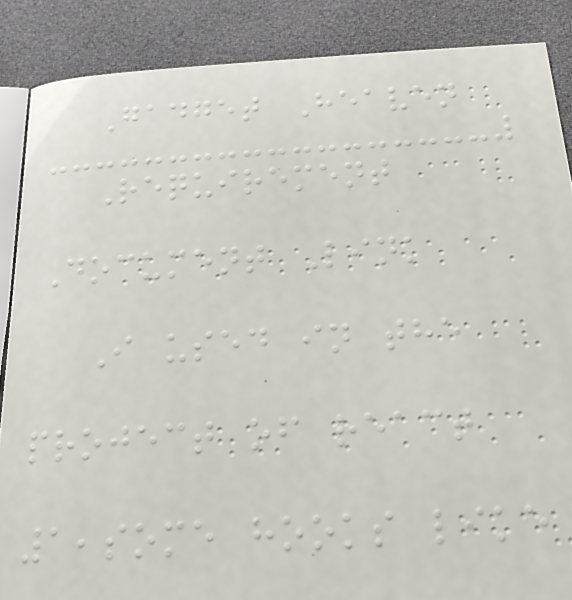Gadget Heaven
Requirement
Document Link
I used in the
project of react
1,some hooks like
